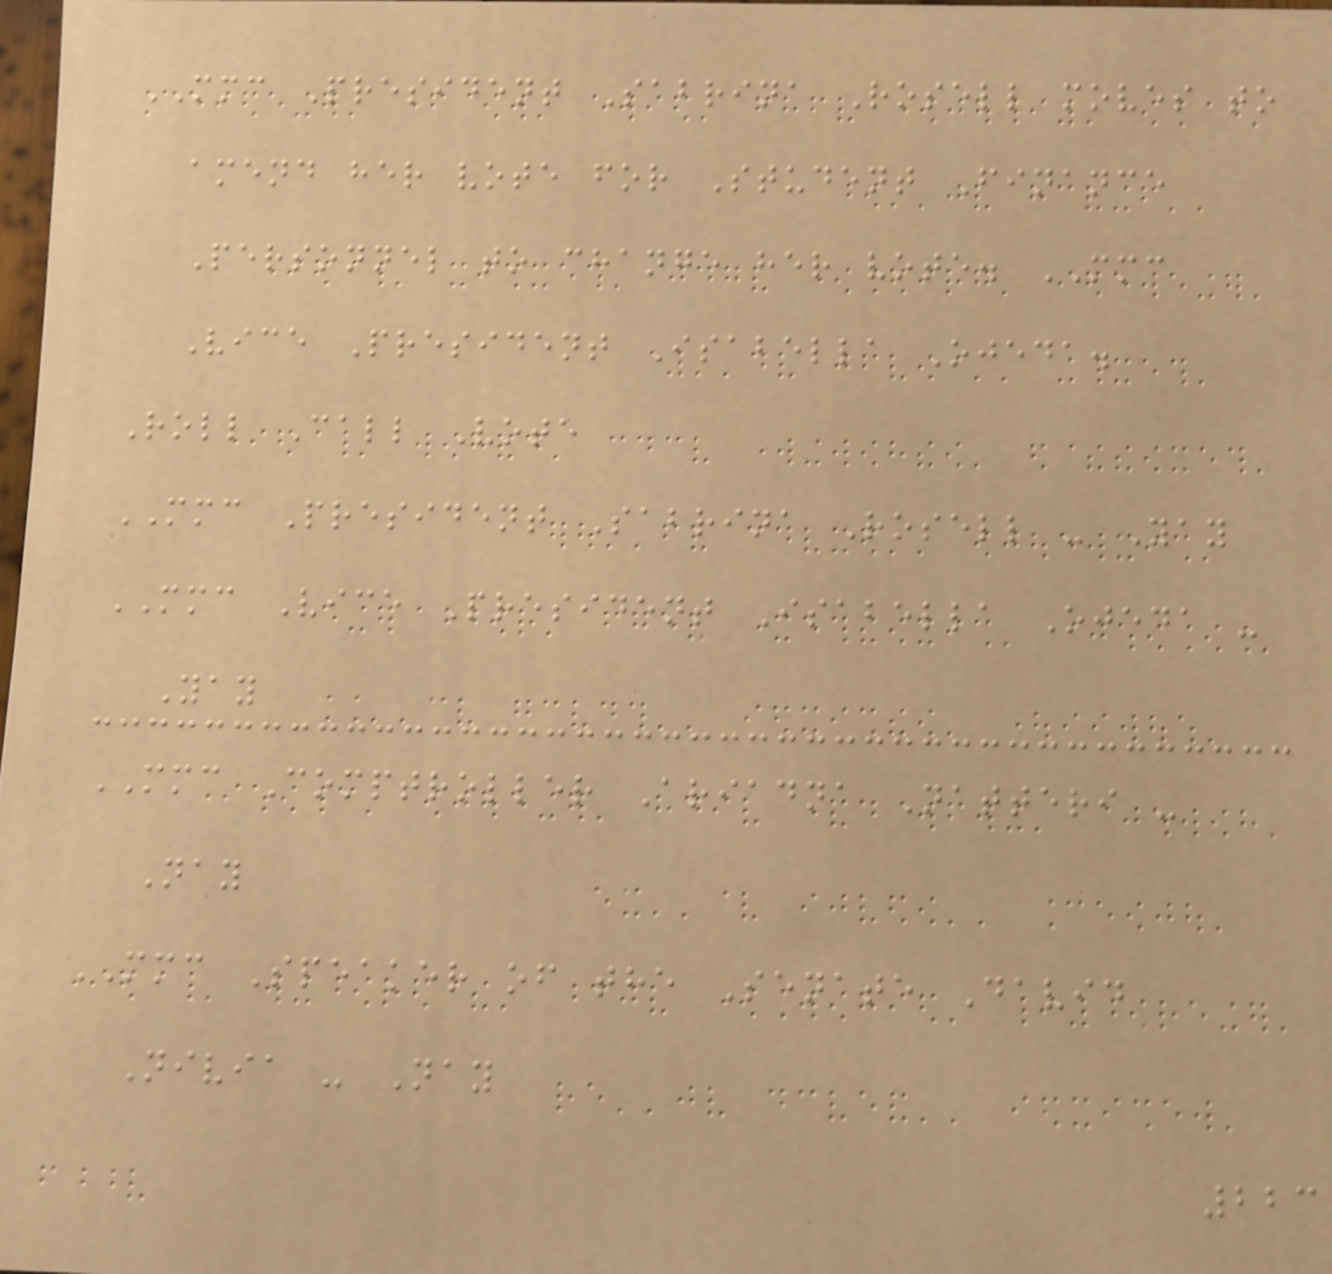MMC President Sabrina Rosell moves to
amend her vote for Student Finance
Personnel to change her vote. MMC
Vice President Isabella Ojeda.
Roll Call Vote
MMC President Sabrina Rosell - Yay
MMC Vice President Isabella Ojeda -
Yay
MMC Comptroller Ariadna Natteri -
Nay
MMC Speaker of the Senate David
Nivia - Nay
223
